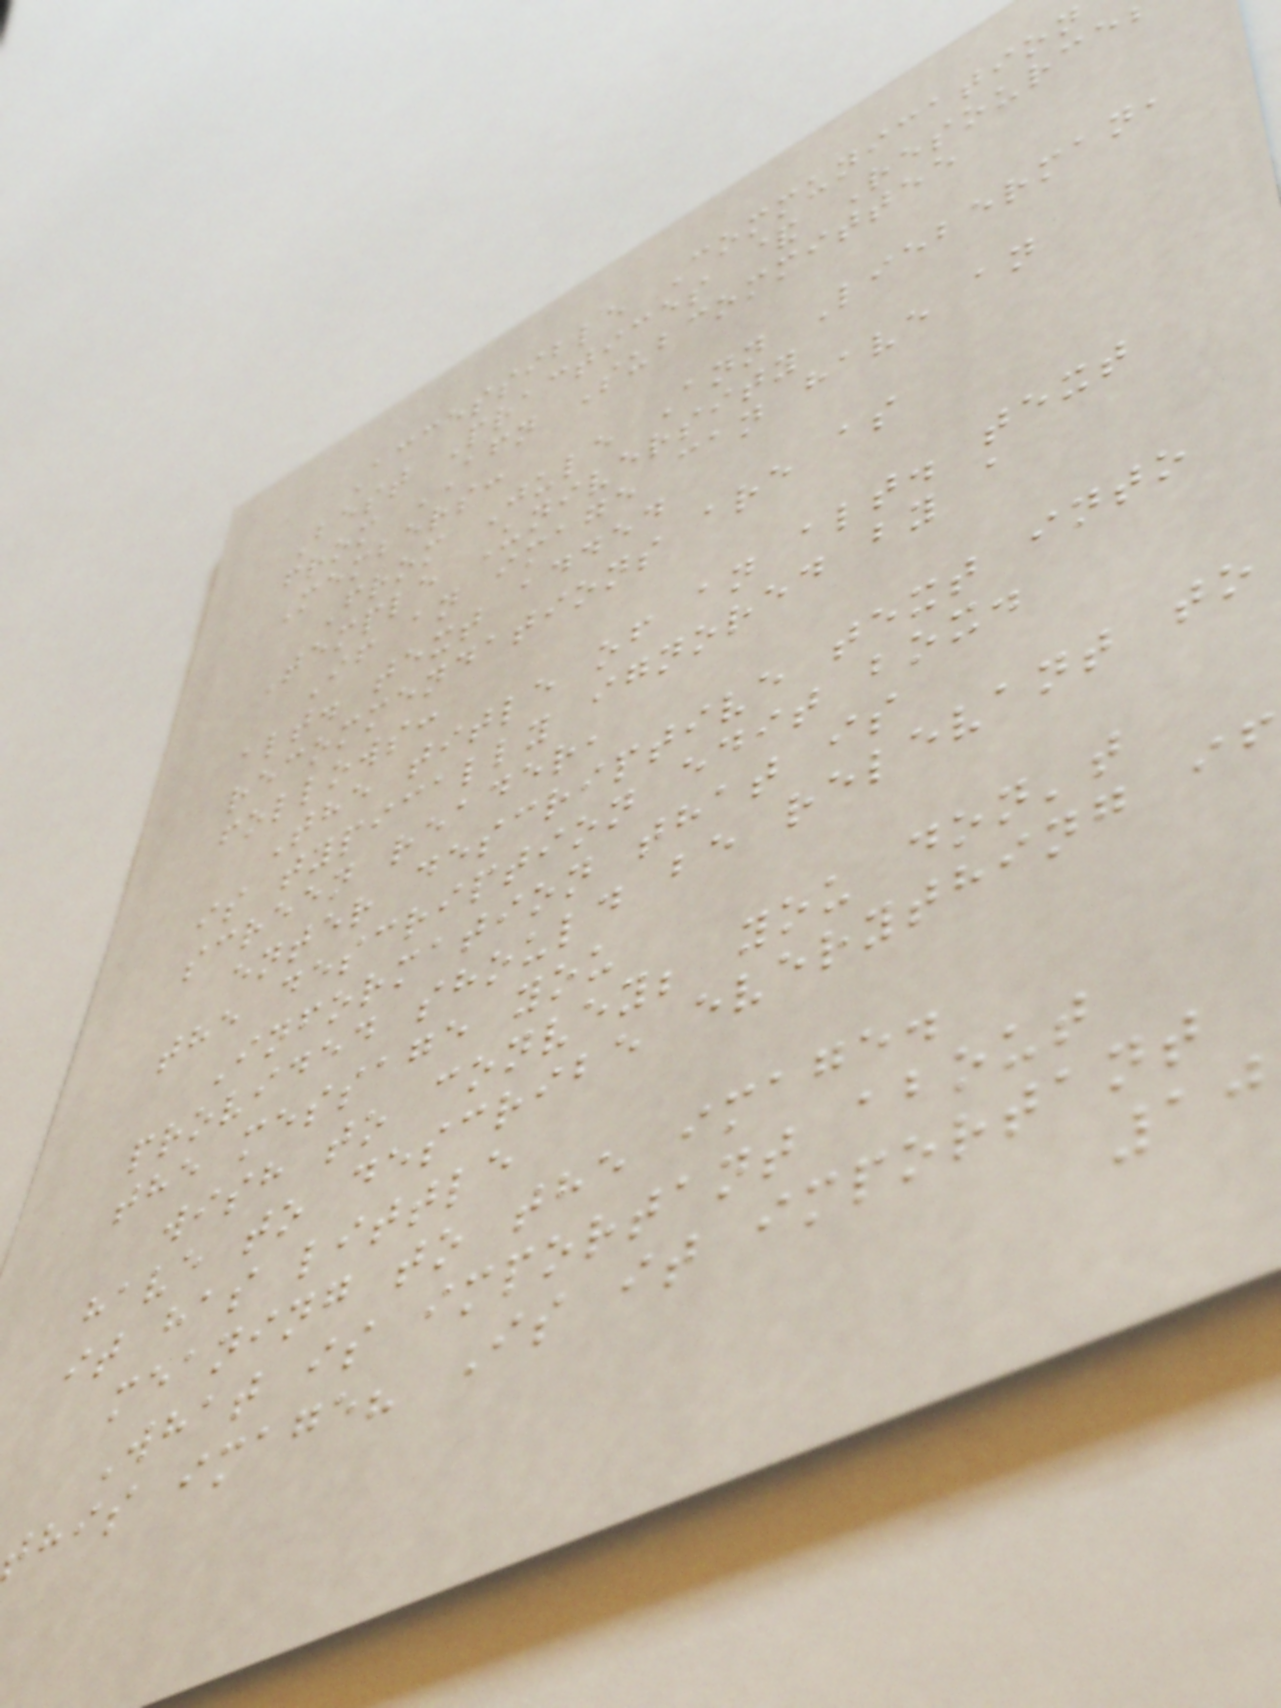Accessible Communication
Best Practices & Resource
from AFN Subcommittee
Members:
From Jule Ann Lieberman,
Temple University
If an image can have an
alt. text added
recommendations are as
follows:
The title of an alt. text
is typically ignored by a
screen reader,
enter descriptive text into
the description edit box.
Information that is
provided should be relevant to
the message you
wish to convey; you don't
have to describe everything if
it has little
meaning to the image.
What is important about
his image? Is it important
